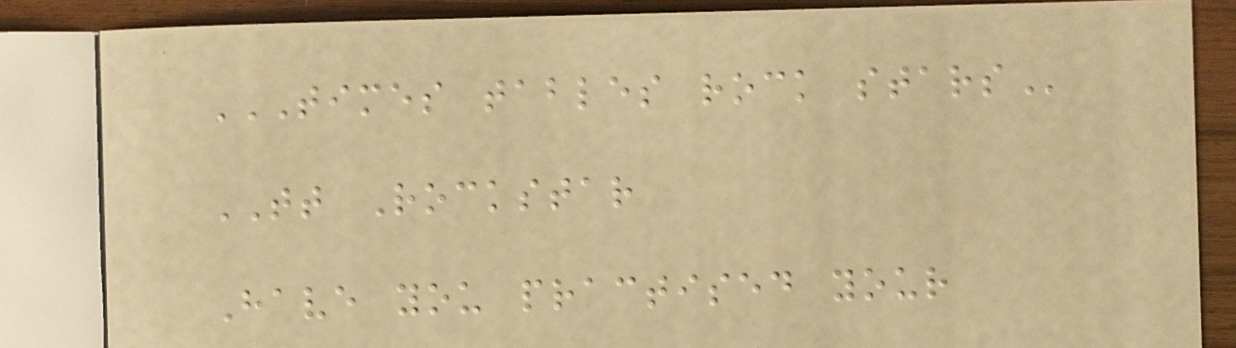TIMES TABLES ROCK STARS
TT Rockstar
Have you practised your
